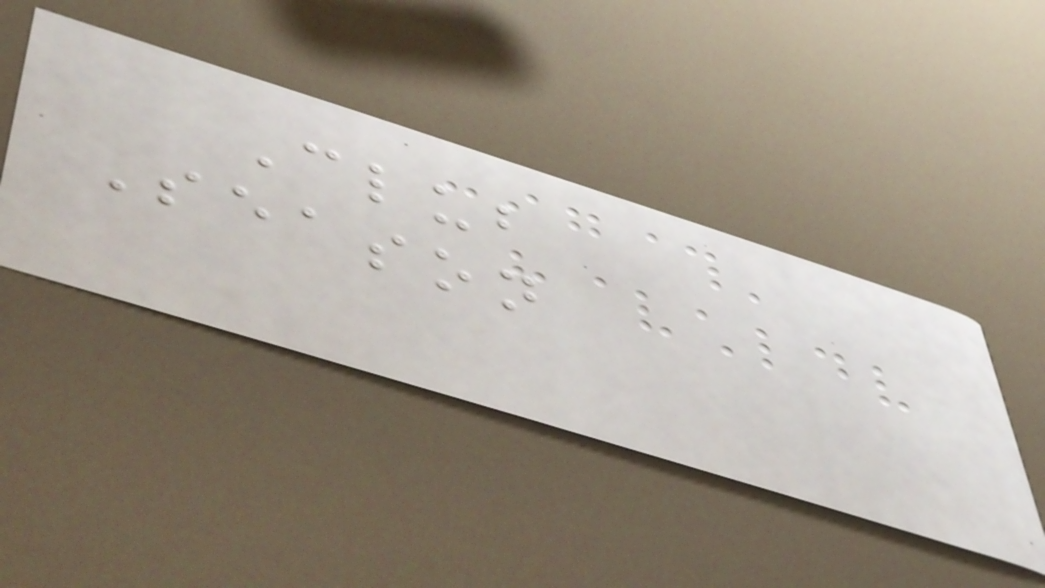Club
Season
